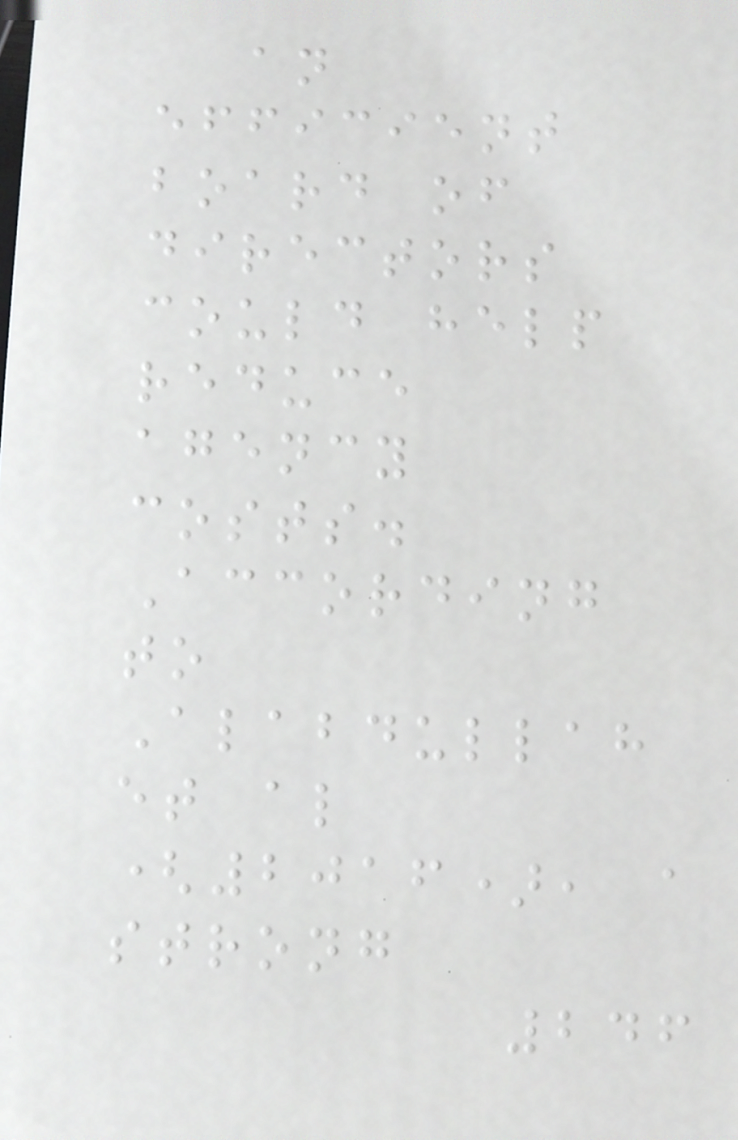an
efficient
board of
directors
could help
reduce
agency
costs.
According
to
Alabdullah
et al
(2016), a
strong
246
